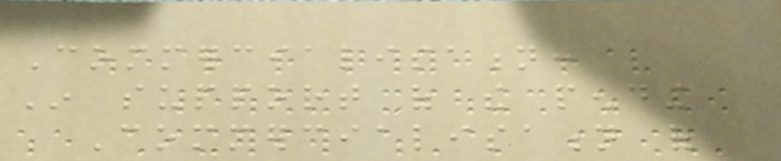Commercialisation:
In support of the pending
Commercialisation of
